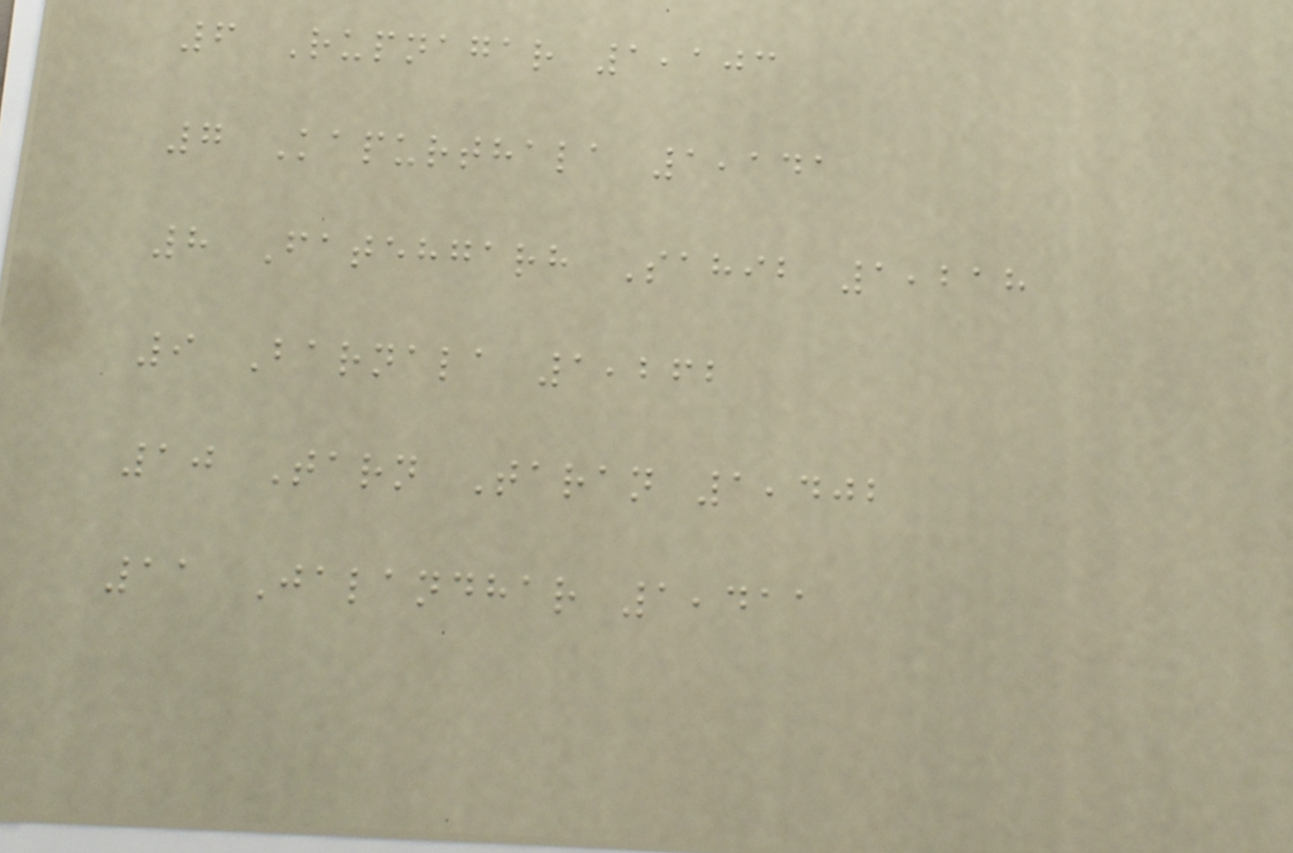6 Rupnagar 1,103
7 Kapurthala 1,141
8 Fatehgarh Sahib 1,218
9 Barnala 1,262
10 Tarn Taran 1,402
11 Jalandhar 1,411
